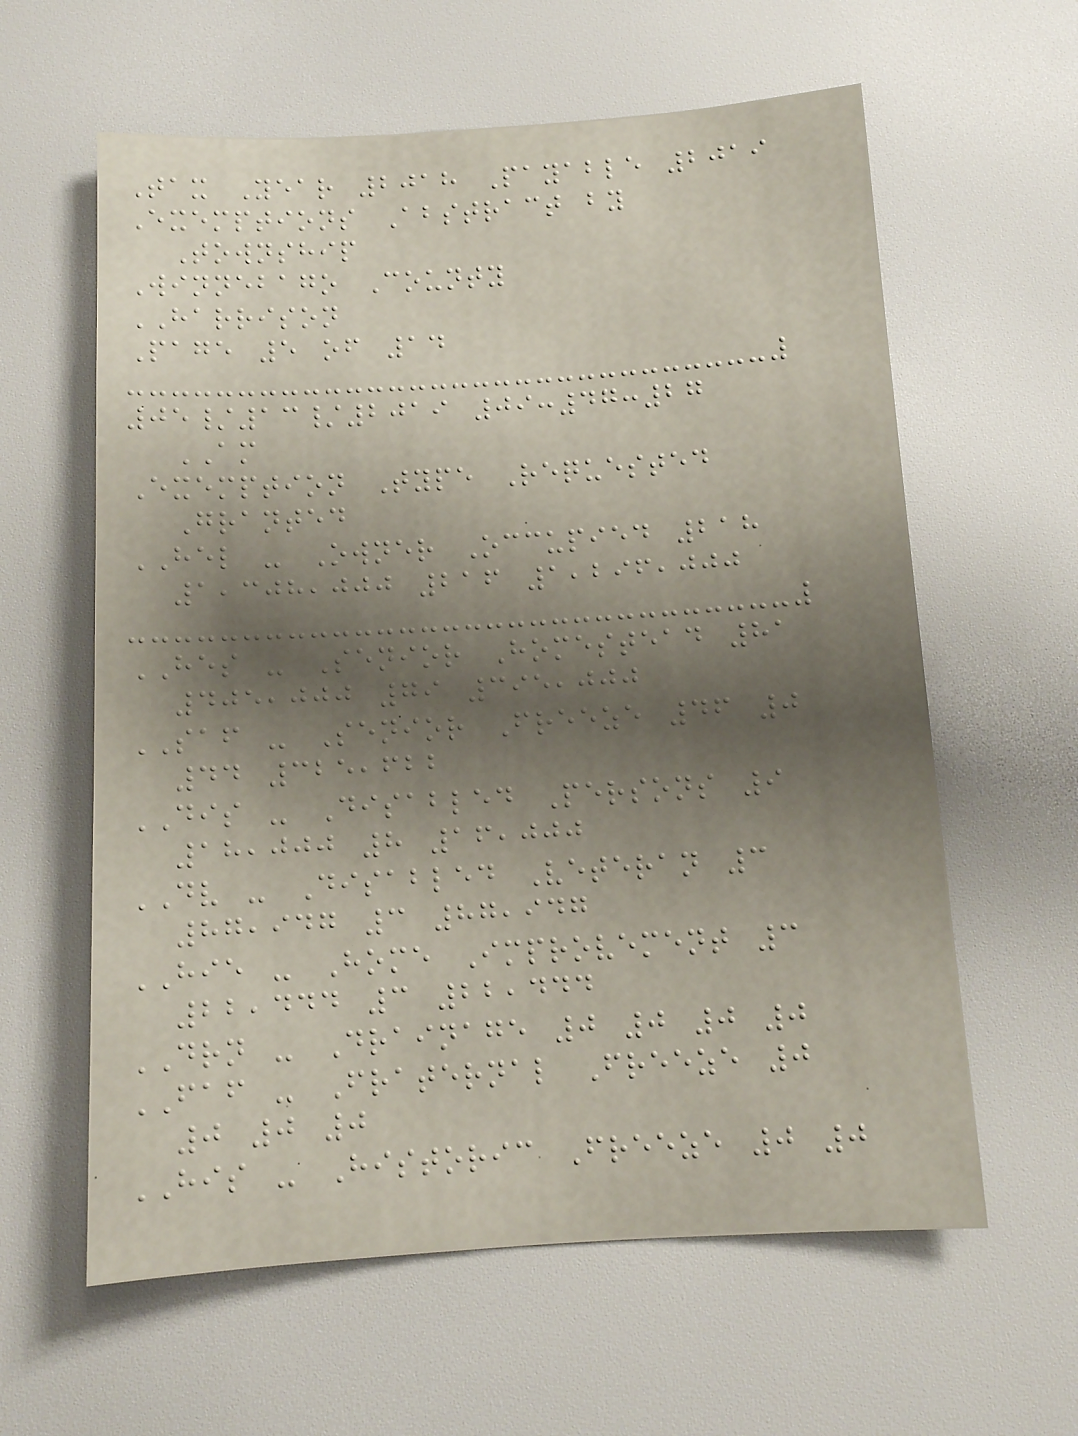Tax Year 2018 Payable 2019
Exemptions Abstract by
Township
Winnebago County
HARRISON
Page 5 of 14
05/13/2019 09:47:27
AM
Exemption Type Requested
Granted
HEL - Owner Occupied 218
1,308,000 216 1,296,000
HES - Senior Homestead 81
405,000 79 395,000
SAF - Senior Freeze 46 0
44 325,622
DIS - Disabled Persons 9
18,000 8 16,000
DV - Disabled Veteran 3
87,947 3 87,947
HIE - Home Improvement 3
22,444 3 22,444
DRN - Drainage 0 0 0 0
FAF - Fraternal Freeze 0
0 0 0
HIS - Historic Freeze 0 0
